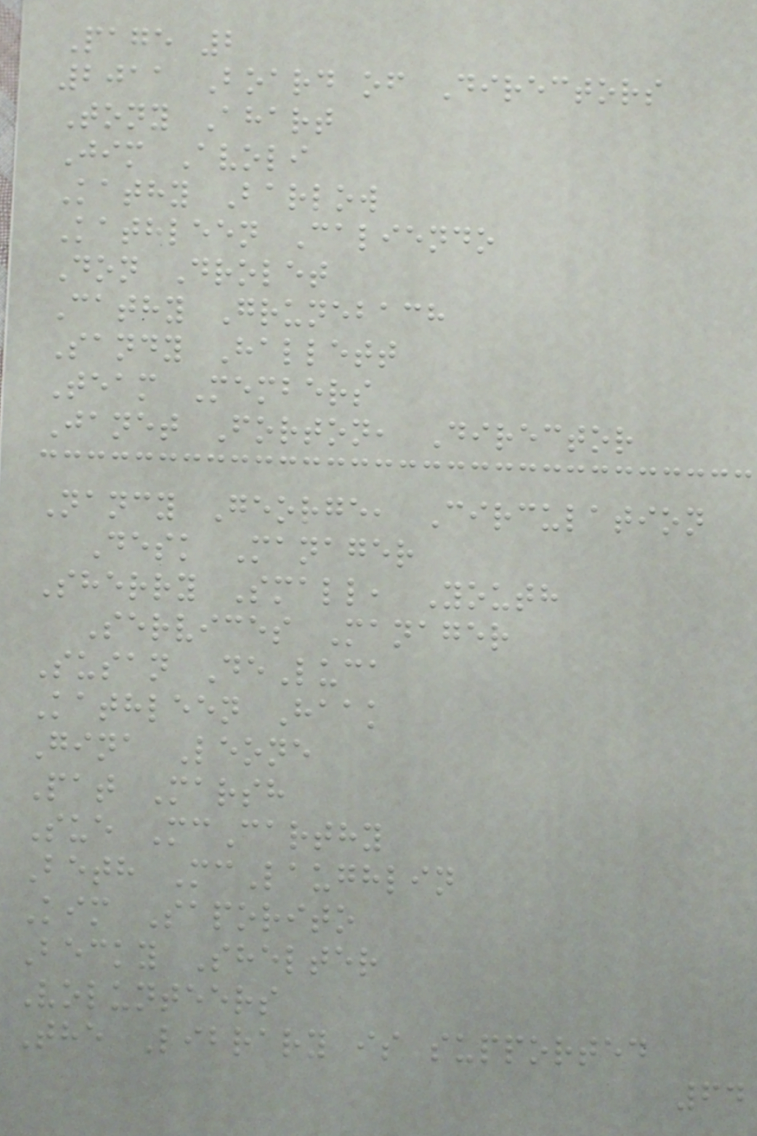Page 2
2011 Board of Directors
Tony Ahart
Jim Avoli
Kathy Barlow
Kathleen Caliendo
Don Drolet
Cathy Grunebach
Sandy Hallett
Team Members
Janet Forton, Director
Nancy George, Circulation
Desk Manager
Sherry Small, Youth
Services Manager
Susan DeLuca
Kathleen Haak
Gina Leone
Pat Marsh
Sue McCarthy
Beth McLaughlin
Kim Saporito
Becky Shelter
Volunteers
The Library is supported
64
